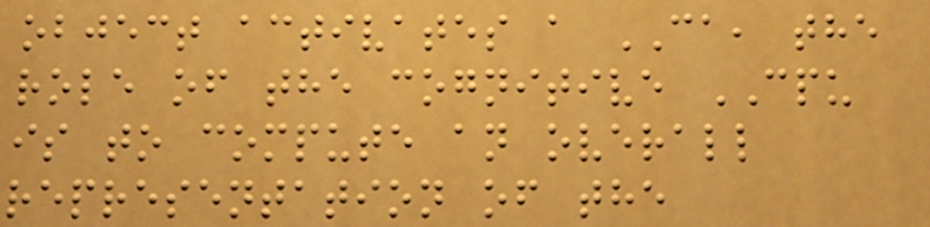object activates a CA, the
role of the cognitive CPU
is to compute an overall
representation of the
